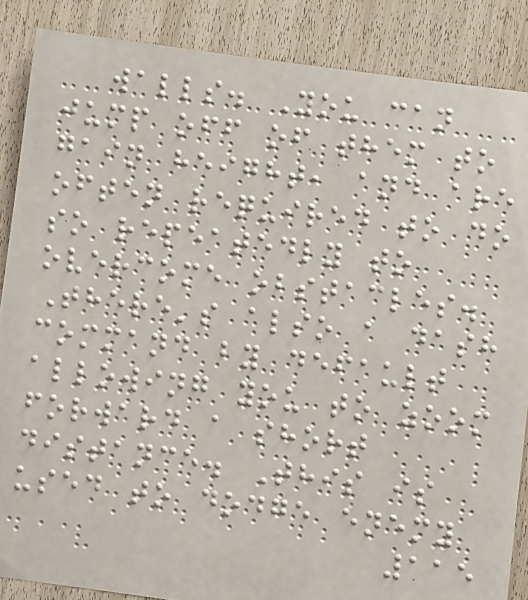walls. You can
jump off of them to
gain height, and are
often required to do
so repeatedly to
overcome obstacles.
There's also a dash
command by default
allowing you to zoom
forward a short
distance. This is
used to dodge enemy
115
